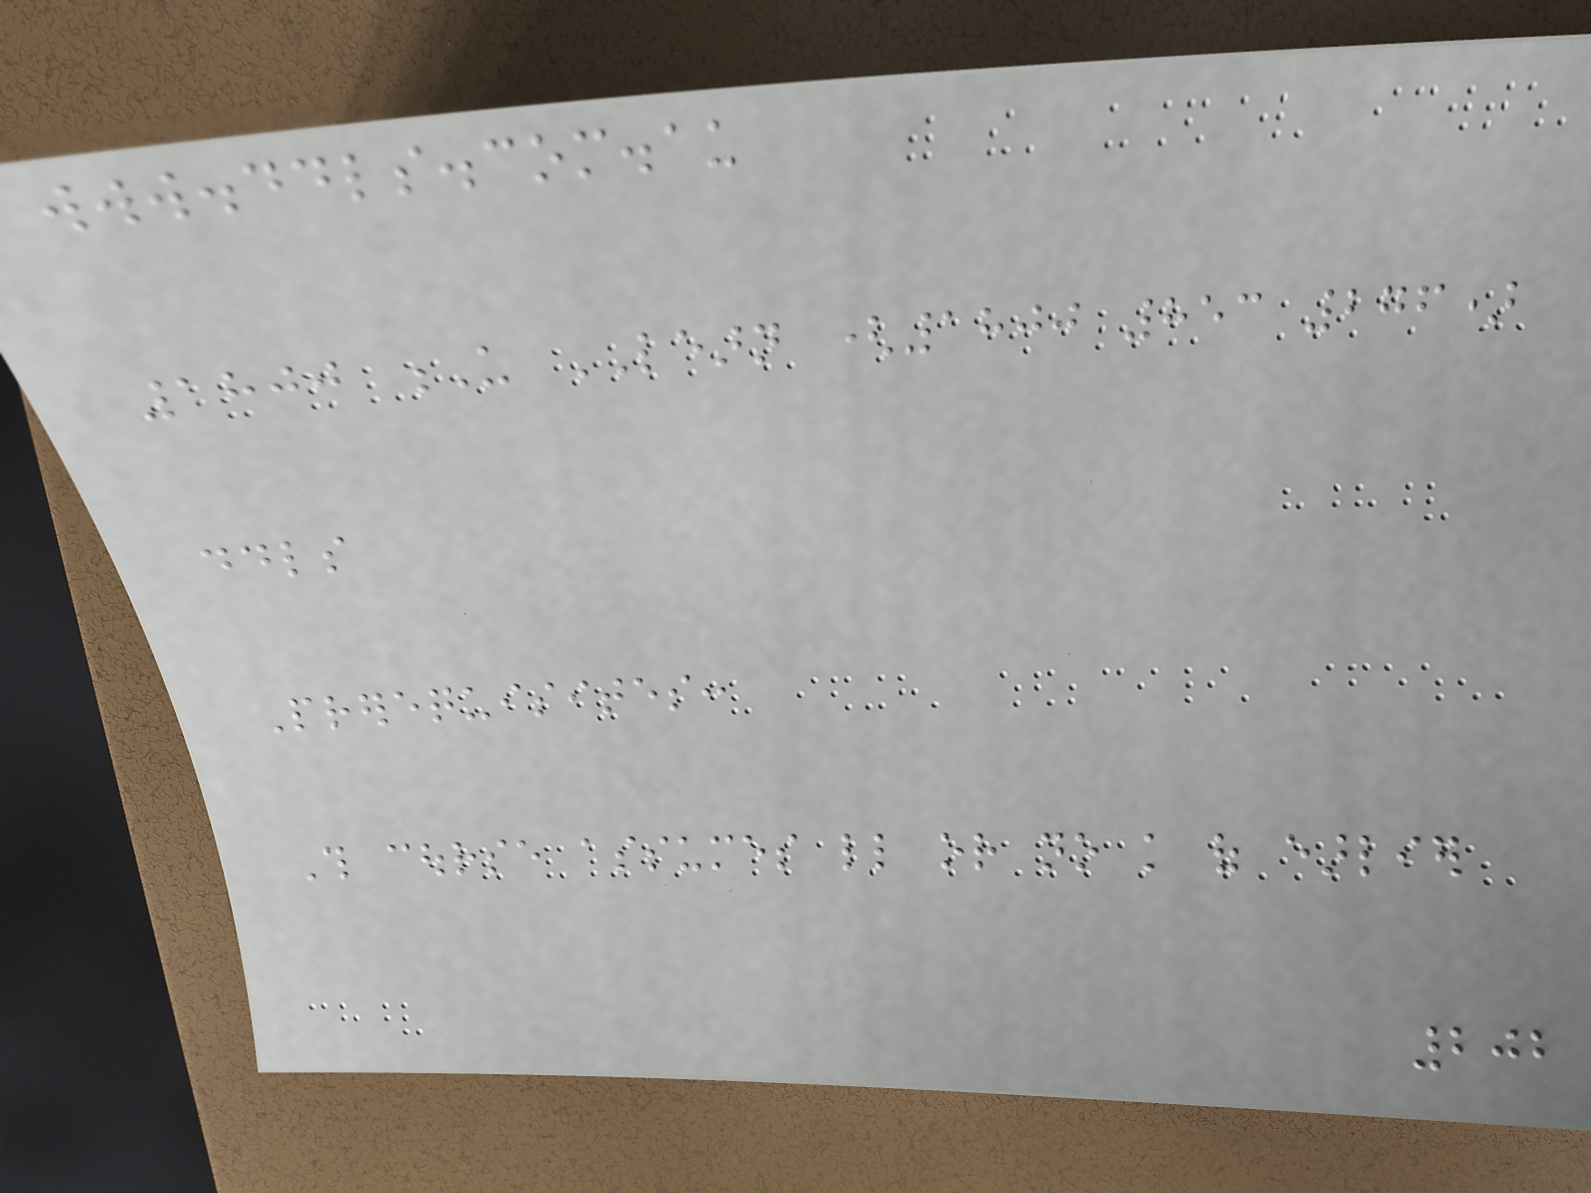www.ddls.com.au
1800 U LEARN (1800 853 276)
ddls
Prerequisites:
This course assumes little or no knowledge of earlier
202
